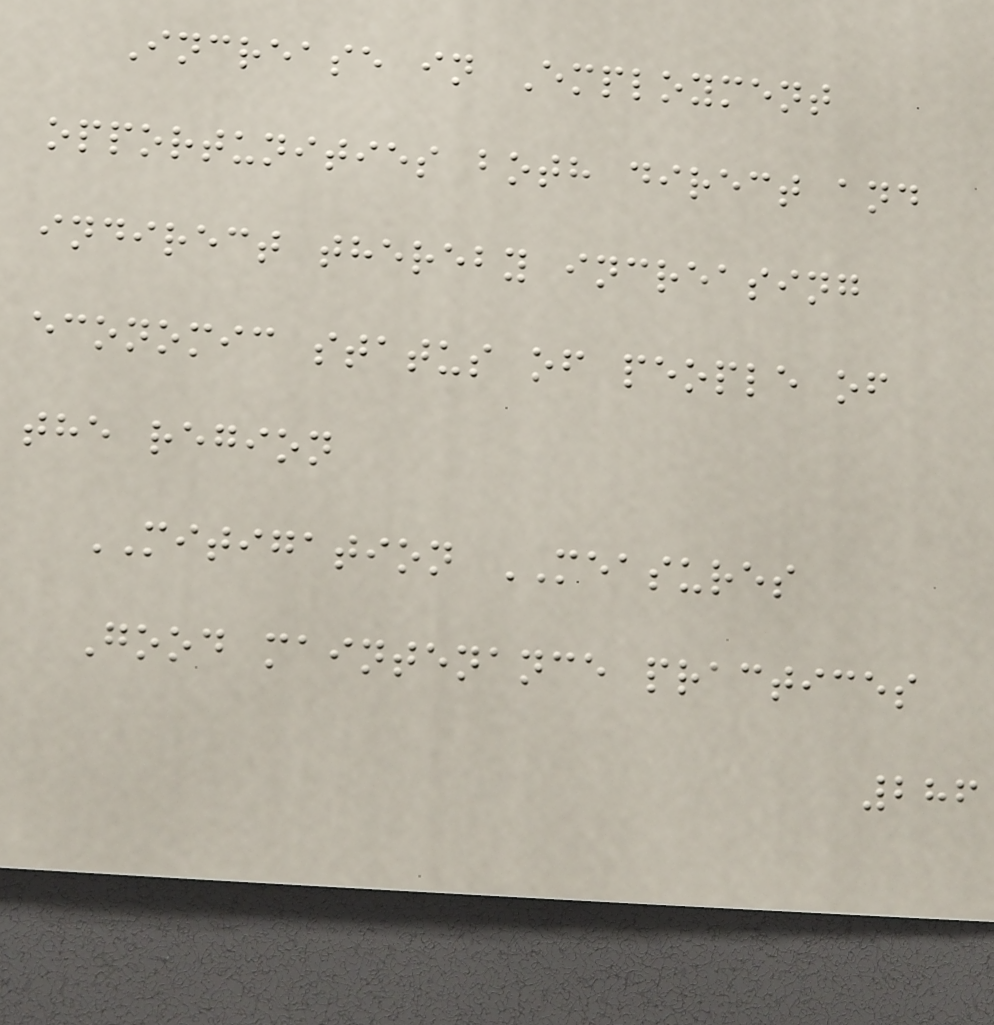Increase in Employment
opportunities both direct and
indirect thereby increasing
economic status of people of
the region
MITIGATION MEASURES
Good maintenance practices
286
